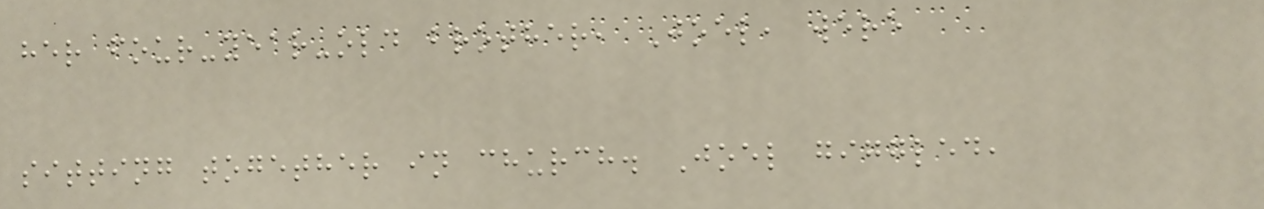her four-year-old brother, Joel, were
sitting together in church. Joel giggled,
